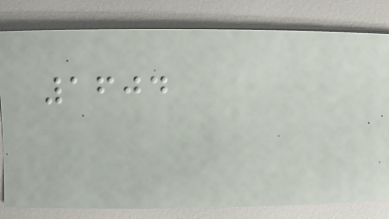1604
